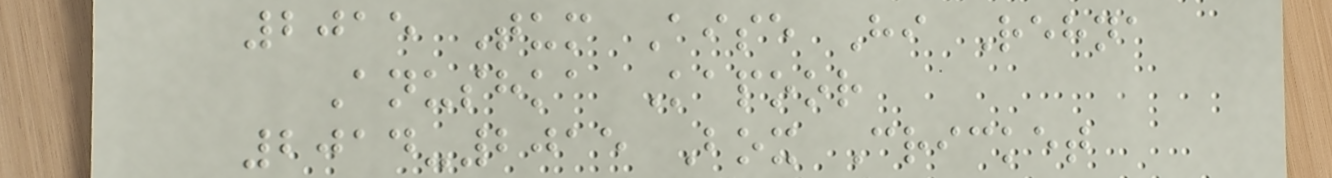2015 Tum Aise Hi Rehna
Anushka Kapoor
2014-2015 Box Cricket
